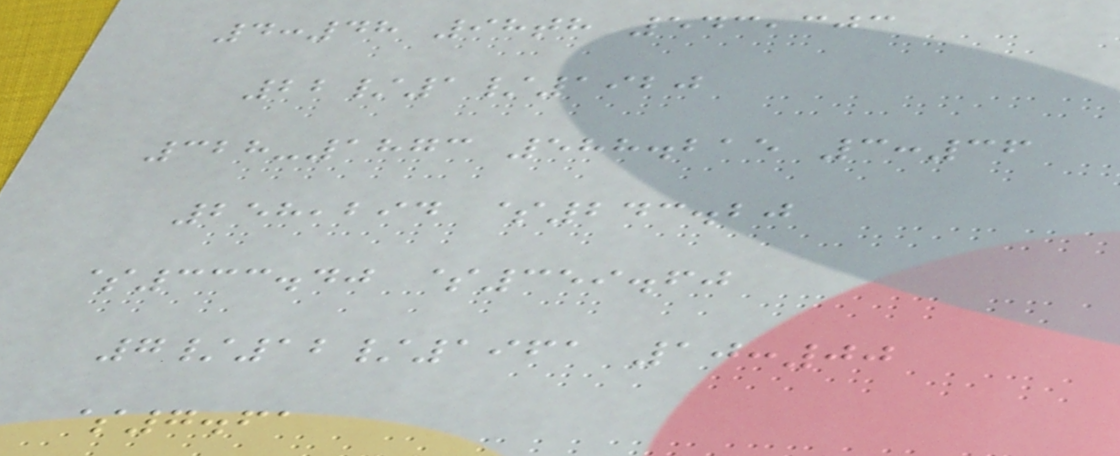4:48 98th 543,303
22/1/1920
328-1873 588.215 3:36
258,294 $243.20
$333.40 $359.60
7/12/1961 10:00
$7.61
